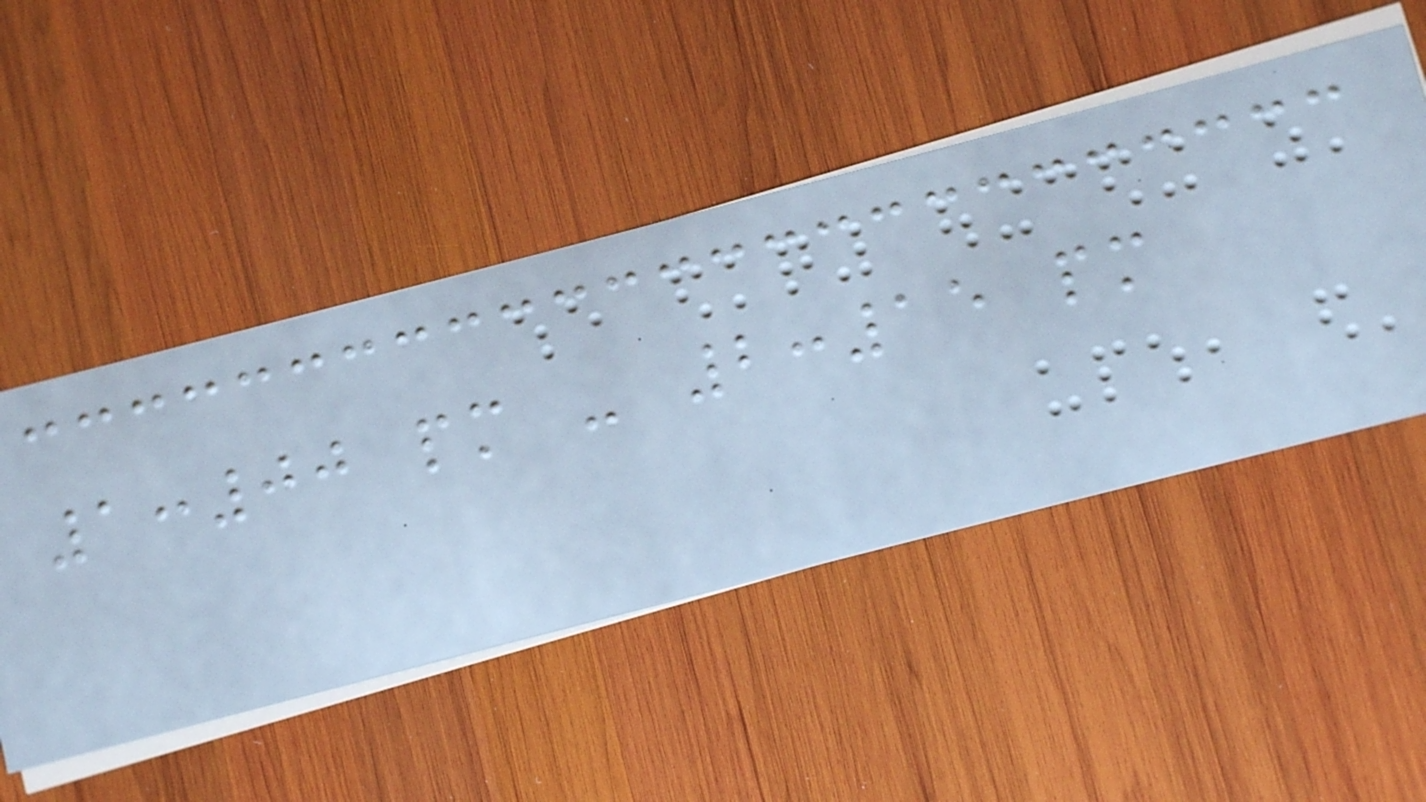1:00 pm - 2:15 pm
